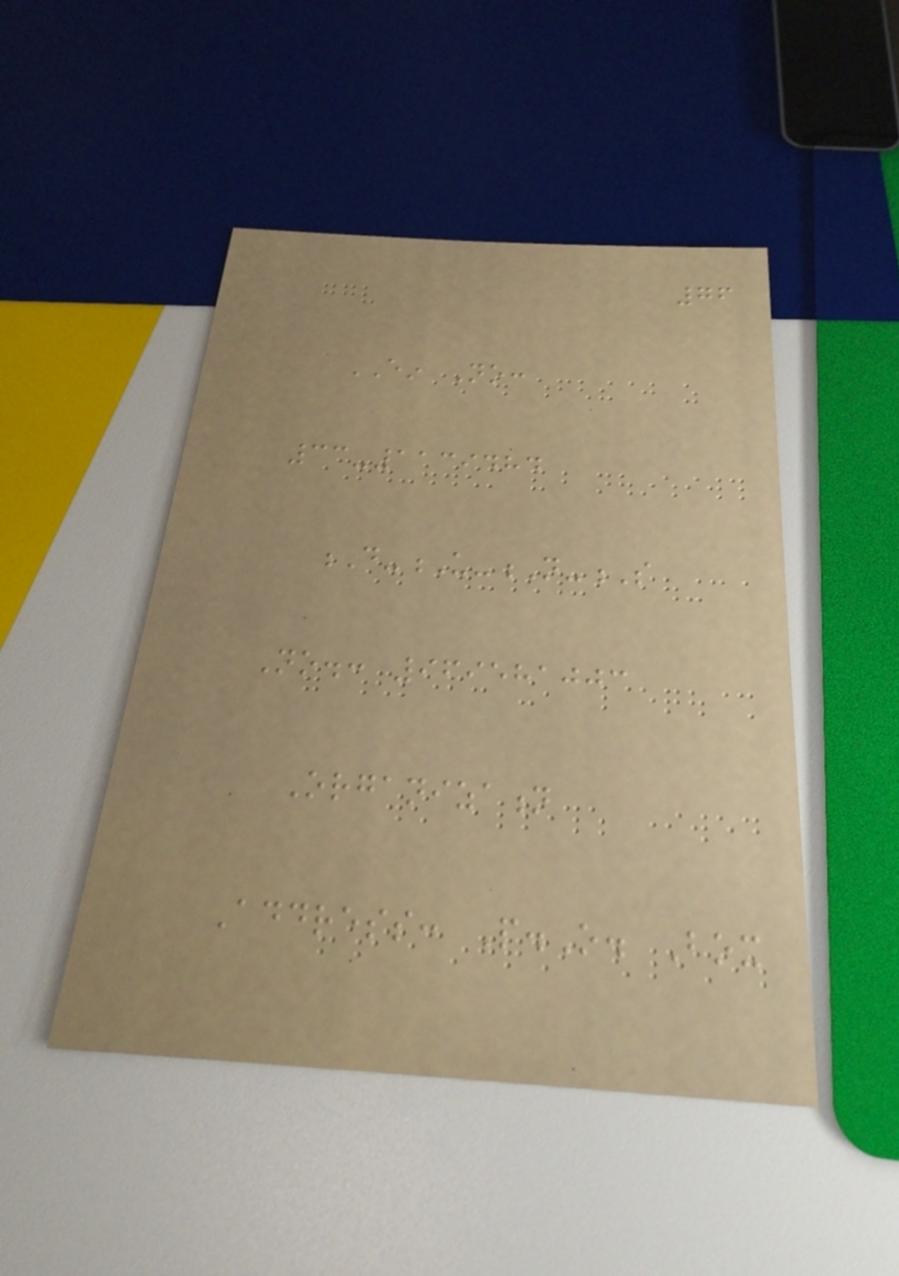76
EIN No:
33-1139484
D-U-N-S
No.: 969581003
Organization
Address: P.O. Box
